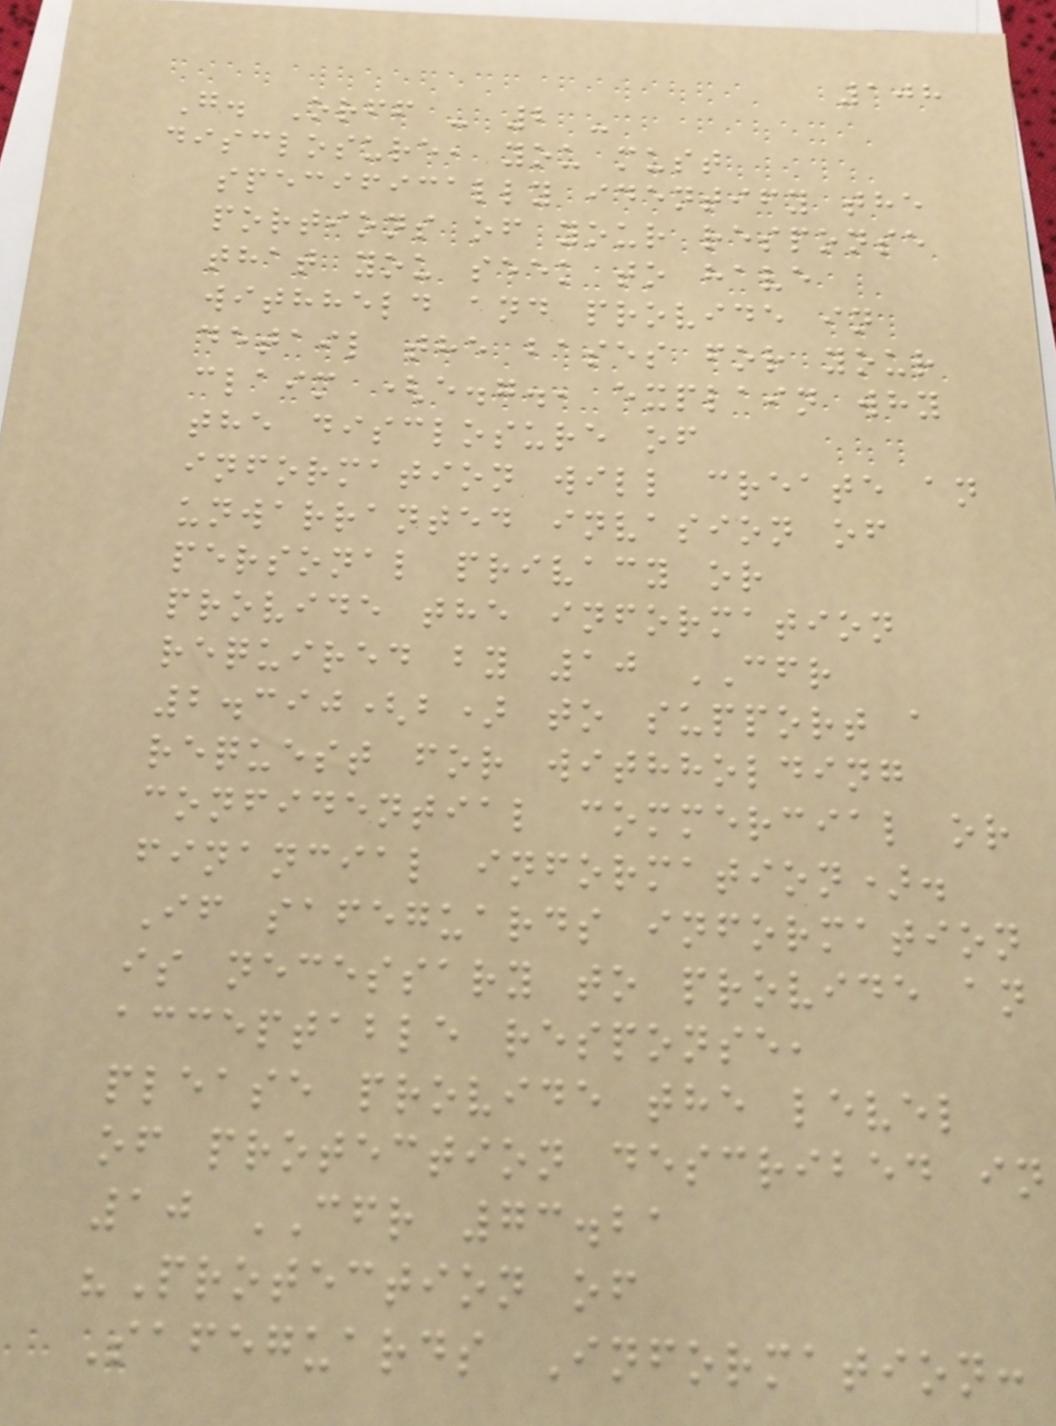108
G. Orff - 2 -
disclosure, you must
specifically identify the
portions of your response
that you seek to have
withheld and provide in
detail the bases for your
claim (e.g., explain why
the disclosure of
information will create an
unwarranted invasion of
personal privacy or
provide the information
required by 10 CFR
2.390(b) to support a
request for withholding
confidential commercial or
financial information).
If safeguards information
is necessary to provide an
acceptable response,
please provide the level
of protection described in
10 CFR 73.21
"Protection of
Safeguards Information:
